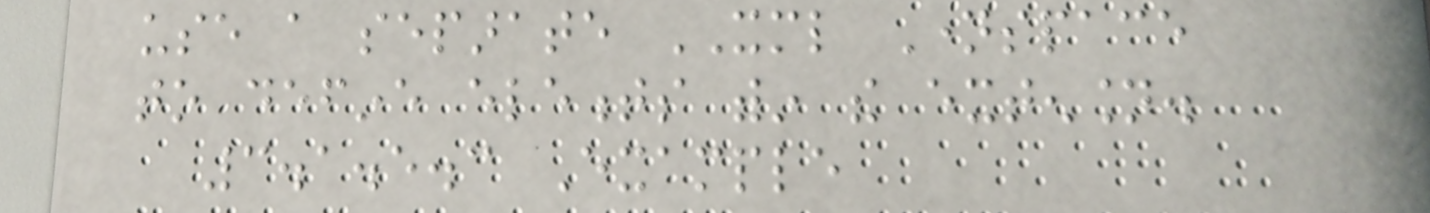use a separate XML Namespace
to define elements within the extension.
3.1.5.3 Example
